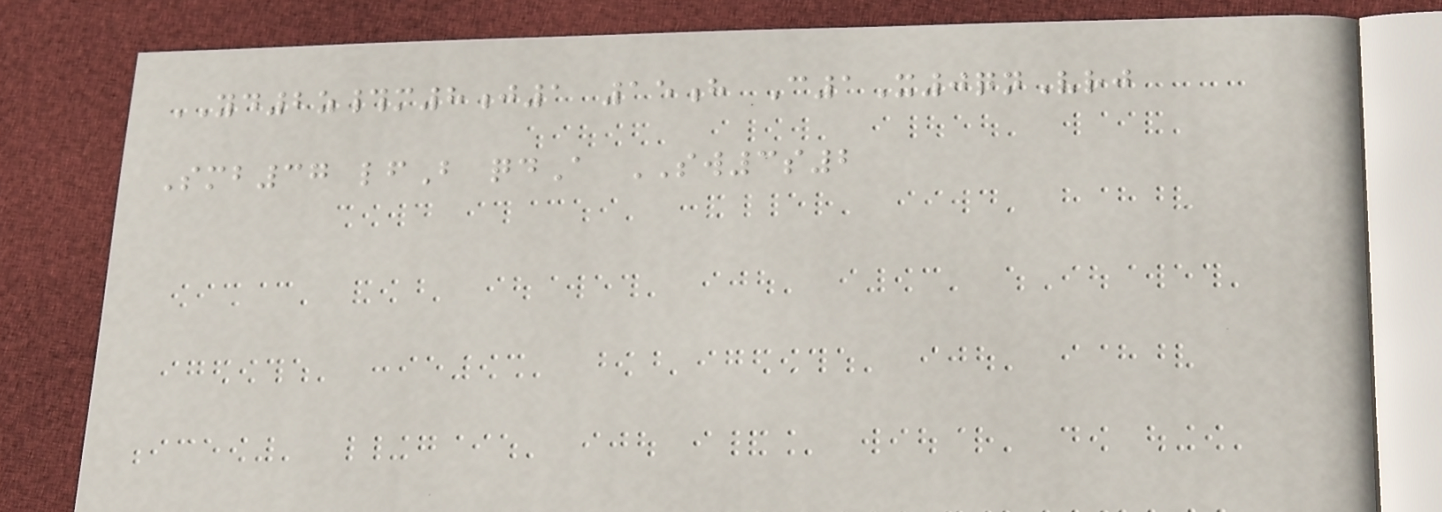YD2z#m8j1 15h C1X0qnVrj
Smb37 lfB qdA SW3s2
